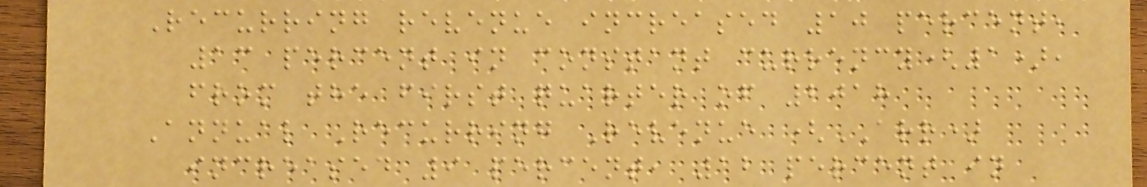Recurring revenue increased 10 percent,
13 percent in constant currency(1),
from the first quarter of 2018
Annual Recurring Revenue (ARR)
increased 9 percent, 12 percent in
